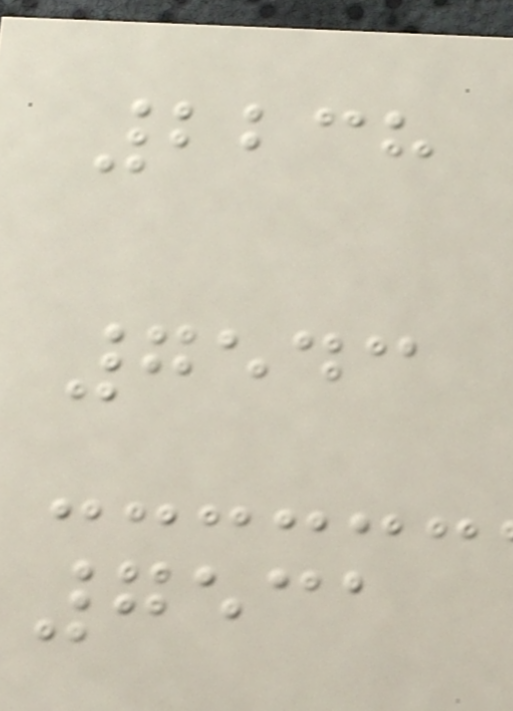2238
7543
7531
